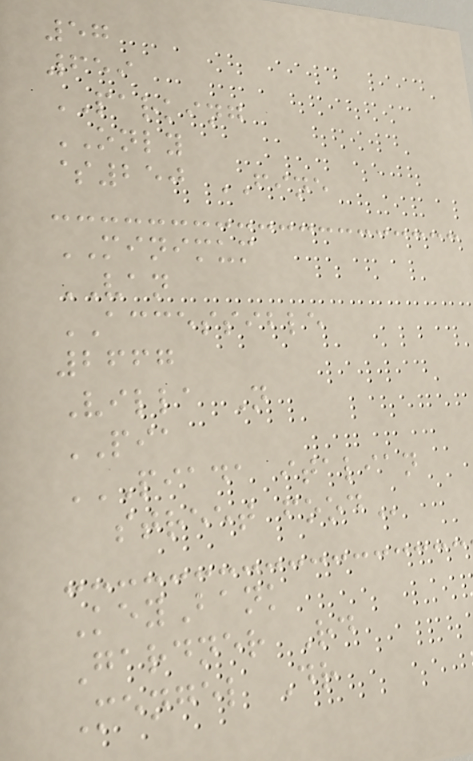57
659
PARKING
ONLY
$250 FINE
MINIMUM
VAN
ACCESSIBLE
2667
Villa N
PIA
PIADA ITALIAN
STREET FOOD
KeyBank
Gardner Rd
Mengel Dr
